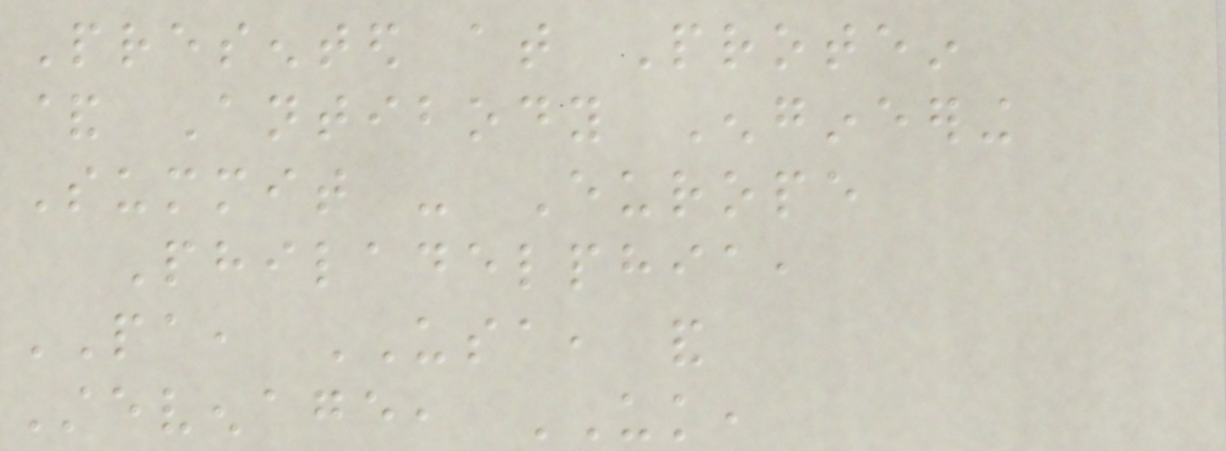Presented at Protein
& Antibody Engineering
Summit - Europe
Philadelphia,
PA, USA, and
Stevenage, UK,
